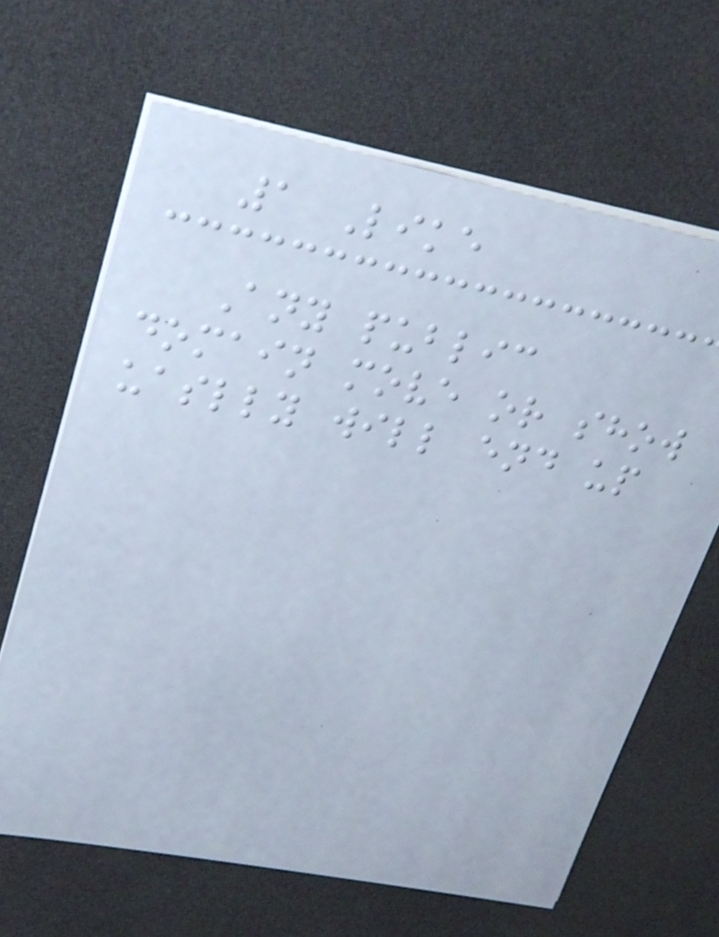1 Like
Any public
domain move or show
uaslly will end up
